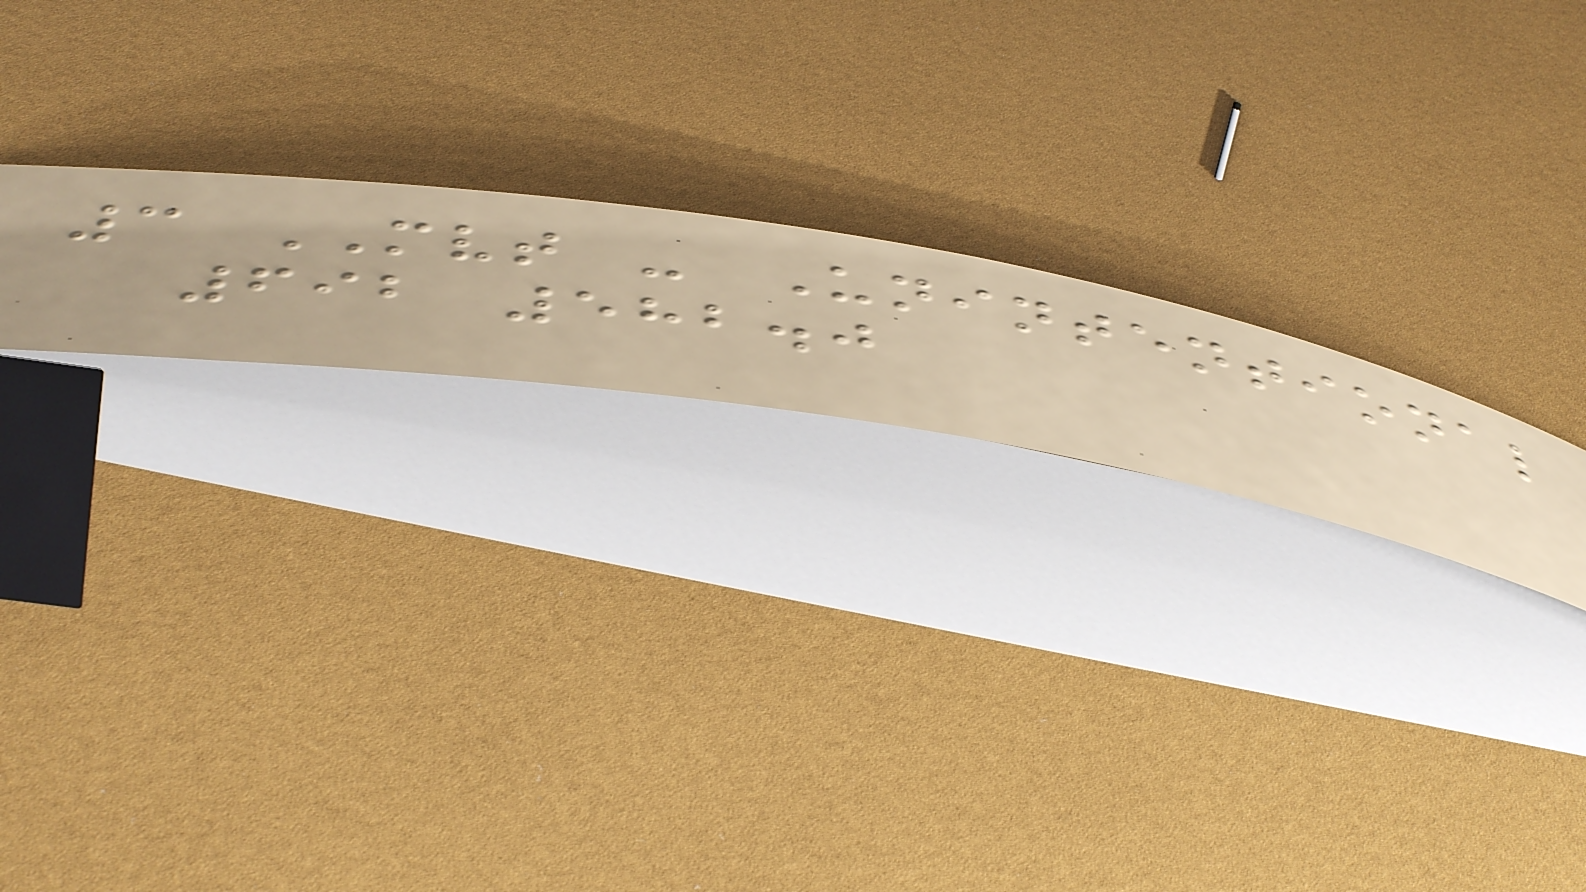3 MVT - Unintentional
692 582.0
